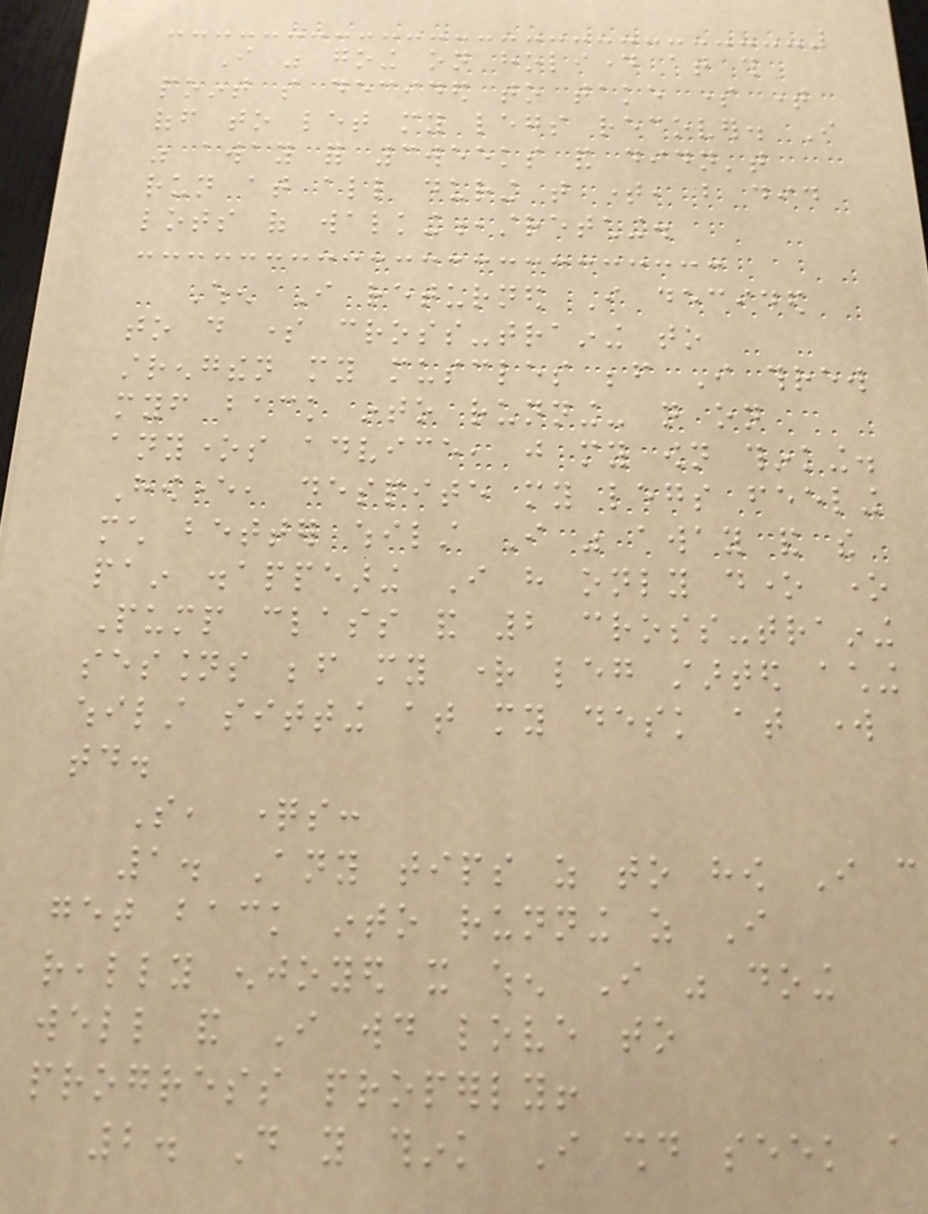I was going on holiday at this
point so decided to take some time
off to let my legs recover. I
was away for 3weeks and didn't
run at all during that time, but did
lots of walking,stretching.
When I returned I decided
to do some cross-training to
strengthen my muscles before I threw
myself back into running- not on
anyones advice, just my own thinking.
However, despite my legs feeling
much better whilst I was away and the
pain disappearing I have only done one
Pump class and 2 cross-training
sessions before my right leg started aching
whilst sitting at my desk at work
today.
So, questions:
1. Any tips as to how I can
get back into running as I
really enjoyed it when I was doing
well and I would love to
progress properly!
2. Do you think I should seek a
